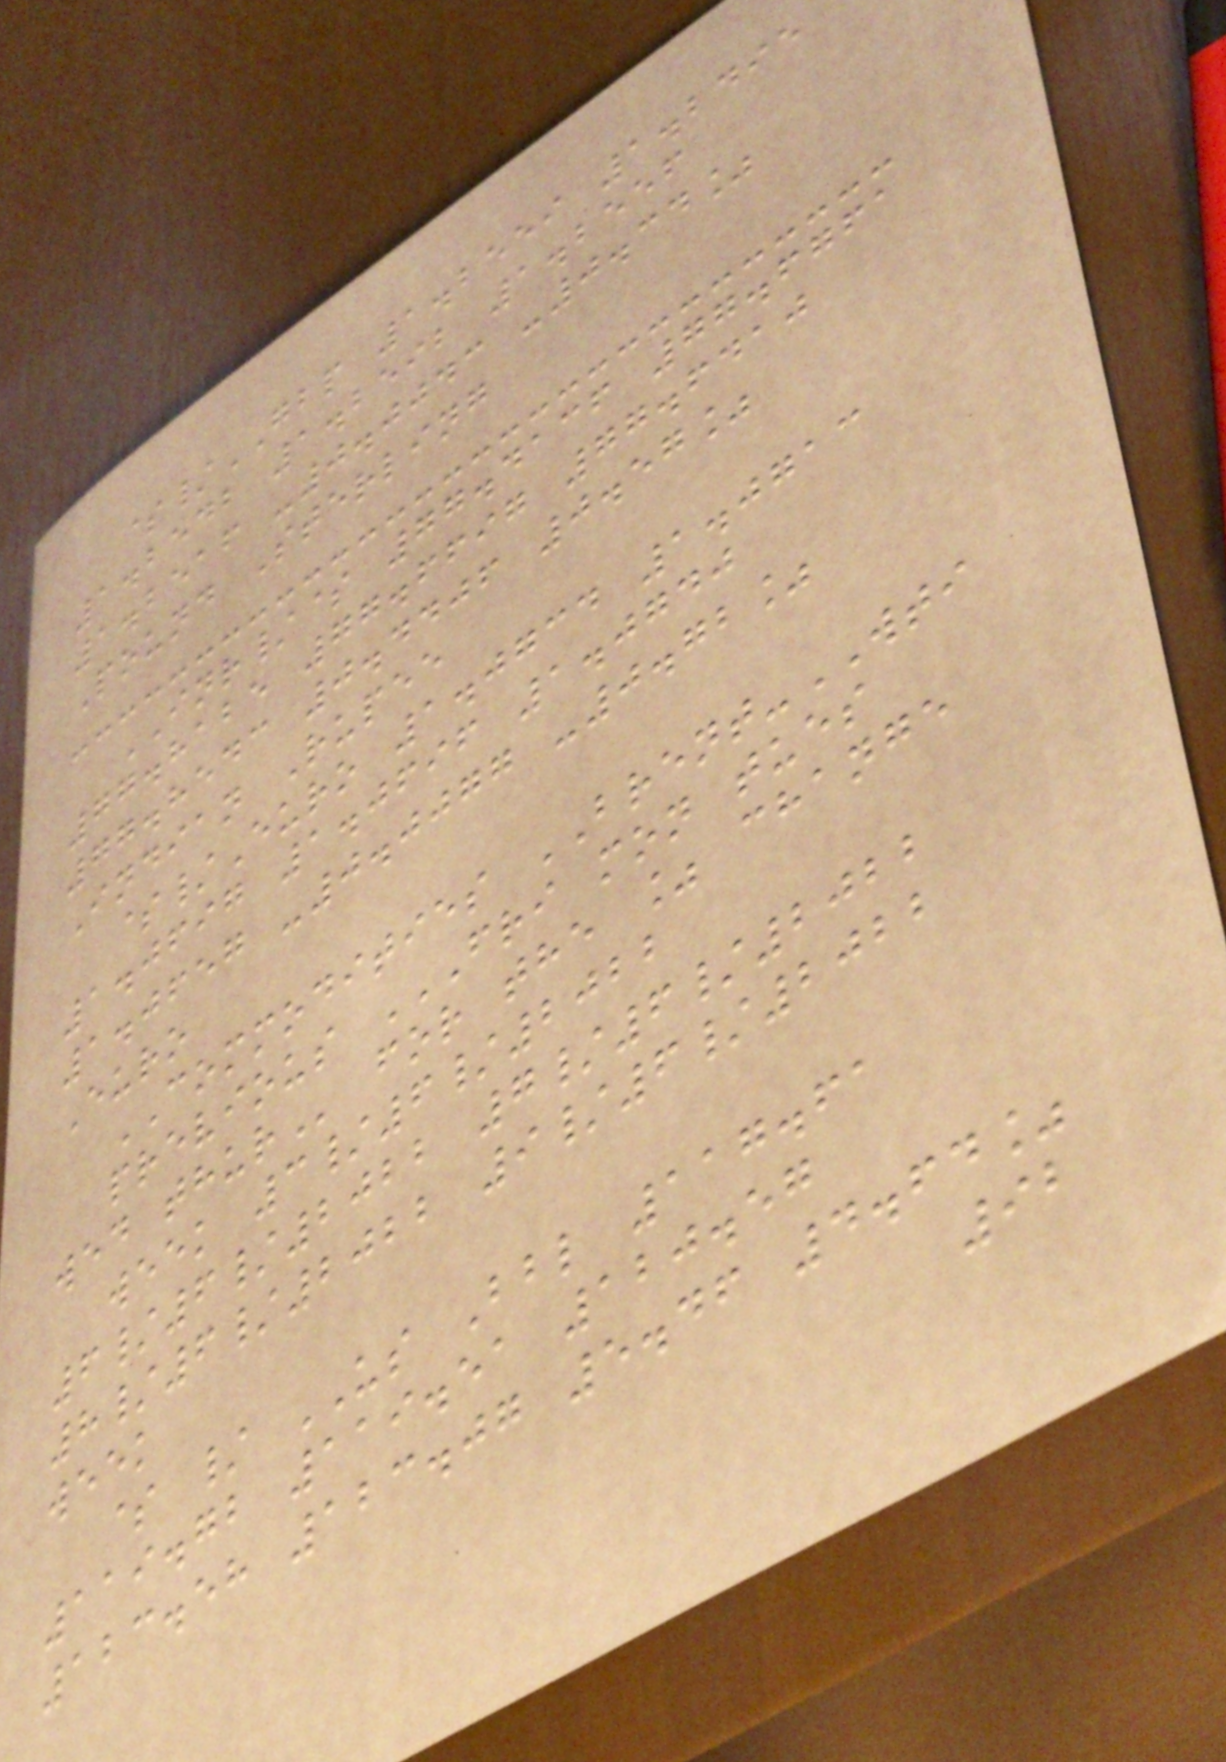$/GBP 1.2559 1.2495
1.2542 1.2592 1.2556
1.2516 -0.0043 -0.34%
Pound Sterling
INR/$ 77.4136 77.6761
77.8125 77.6697 77.6410
77.8543 0.4406 0.57%
Indian Rupee
$/Euro 1.0734 1.0713
1.0697 1.0696 1.0740
1.0657 -0.0077 -0.72%
Euro
COMMODITIES BRENT-WTI
previous FRI MON TUES
WED THUR for the % change
week 3/6/2022
6/6/2022 7/6/2022
8/6/2022 9/6/2022
week
$ / US Bbl 117.61
119.72 119.51 120.57
123.58 123.07 5.46 4.64%
92
